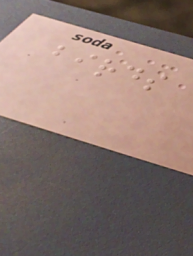birds
